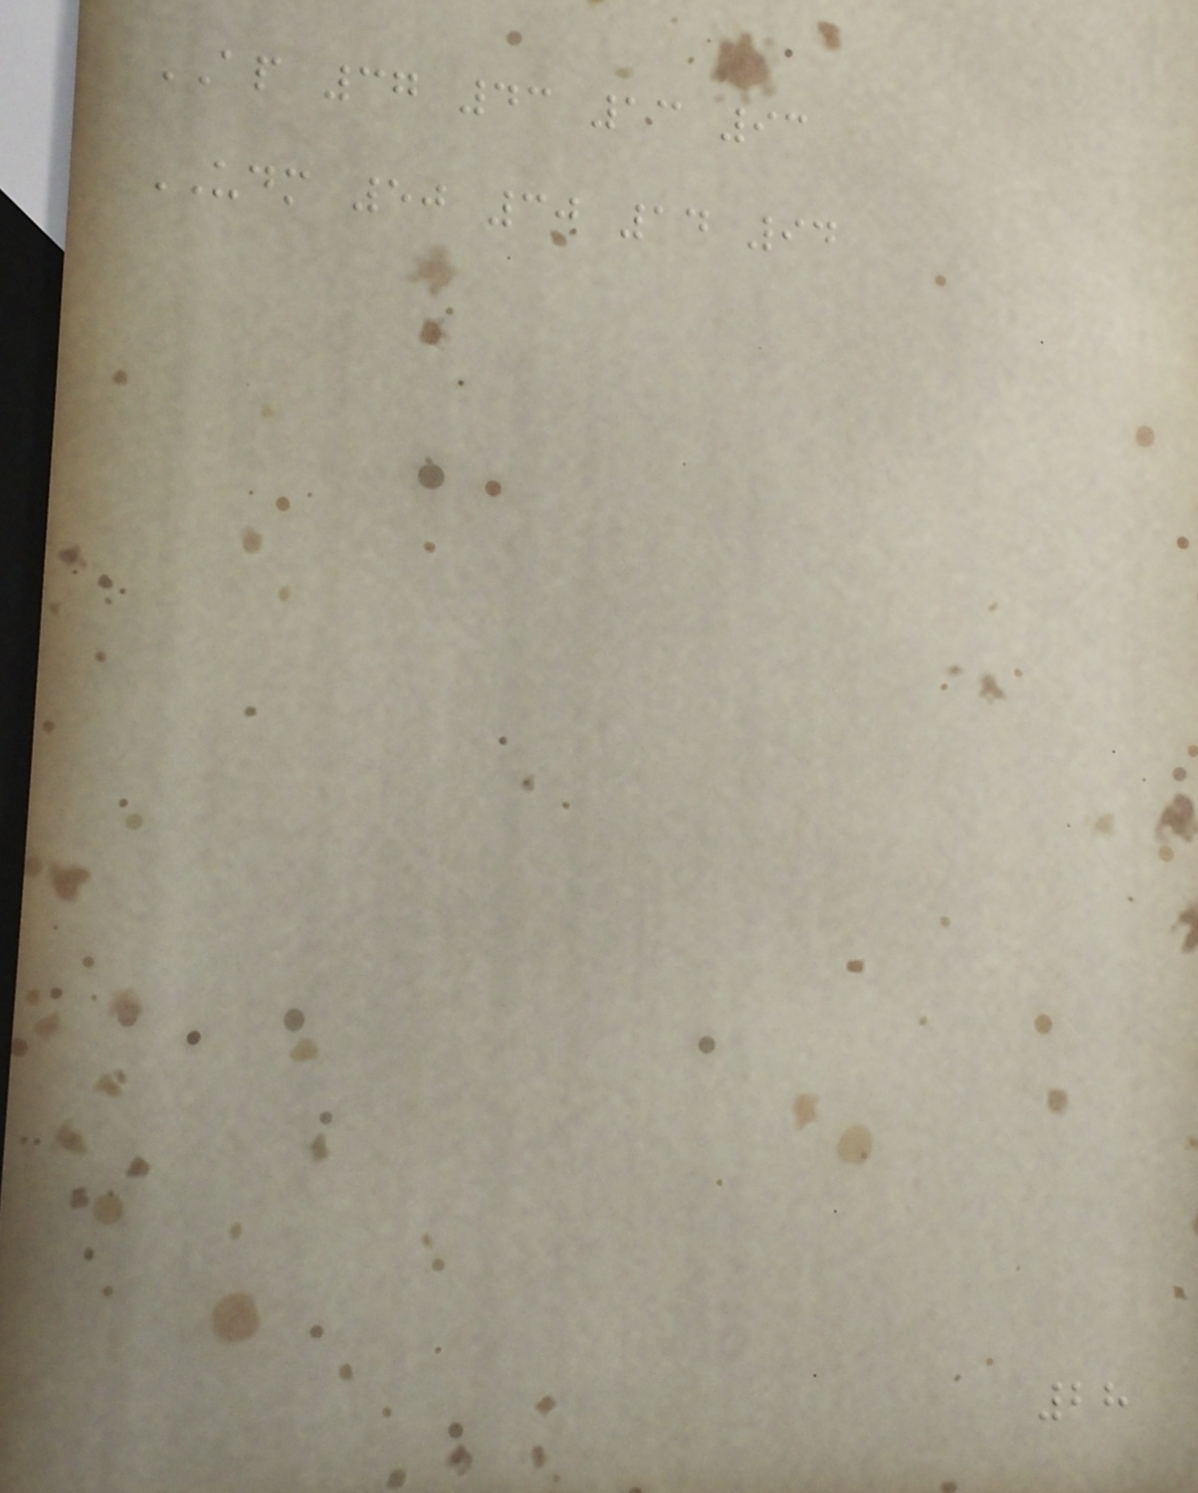AP 37 43 13 93
UDM 50 30 14 94
28
